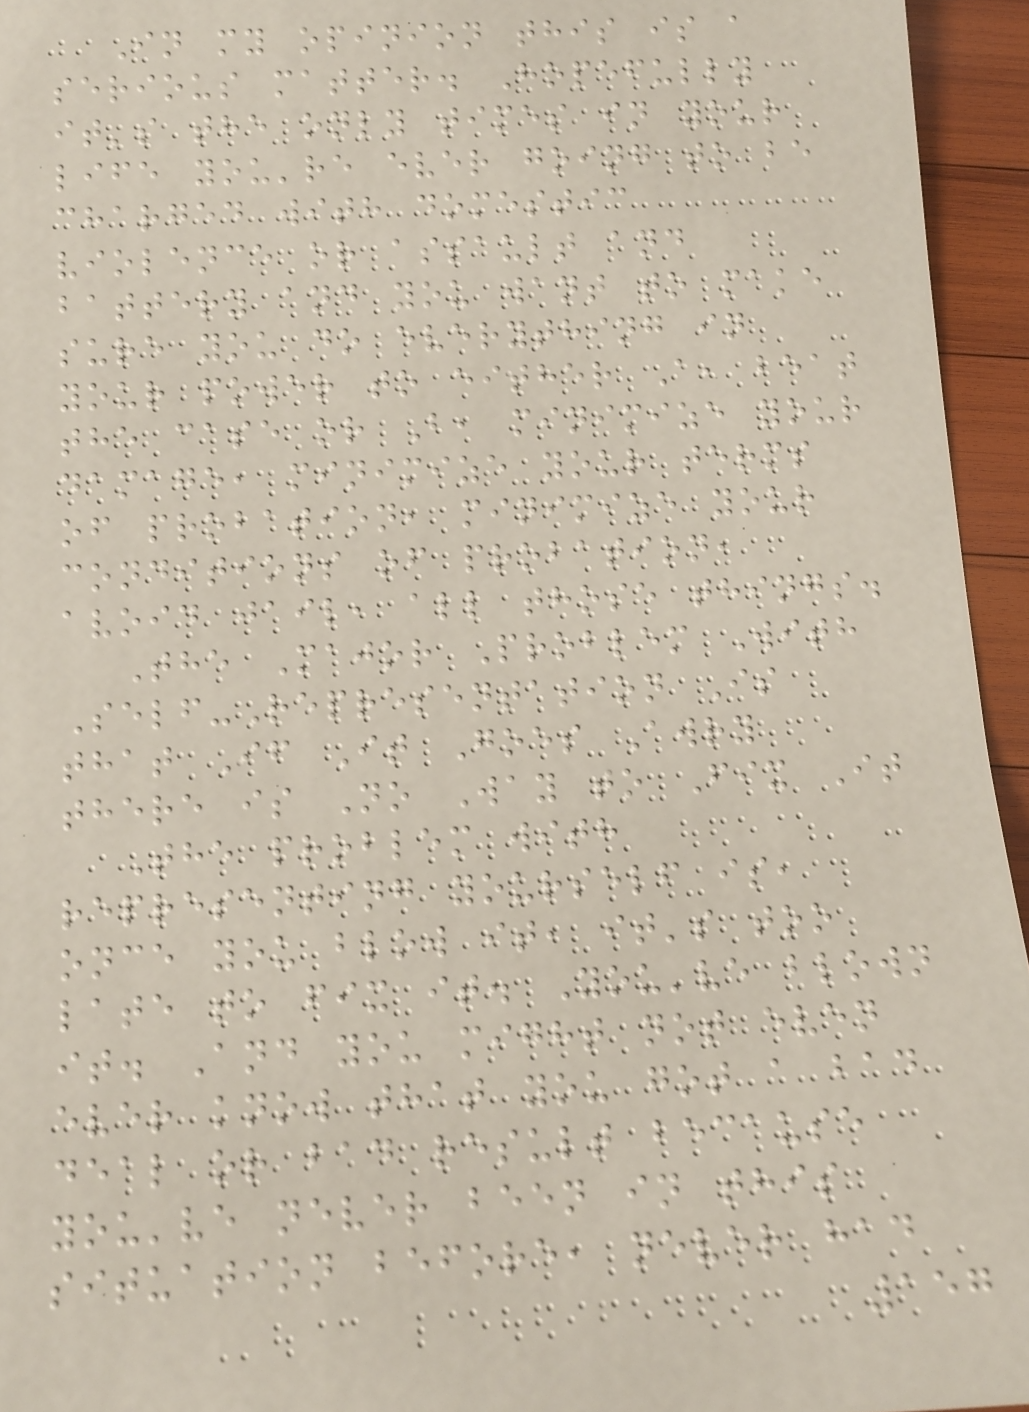In my opinion this is a
serious matter. Hopefully
it's the only times in your
life you're ever going to be
charged with domestic
violence or assault and
battery and you want to make
sure you do everything in
your power to either A, beat
the case or B, minimize your
damage, minimize your terms
of probation, minimize your
conditions of probation,
avoid jail, all those things.
The Major Problem With
Self-Representation Is
that If It Goes Awry
there is No Way to Fix It
The problem with
representing yourself is,
once you blow it, it's too
late to fix it. You've blown
it. And you might not even
ever know that you got a bad
deal or bad result because
you've never been in this
situation before, never had
157
